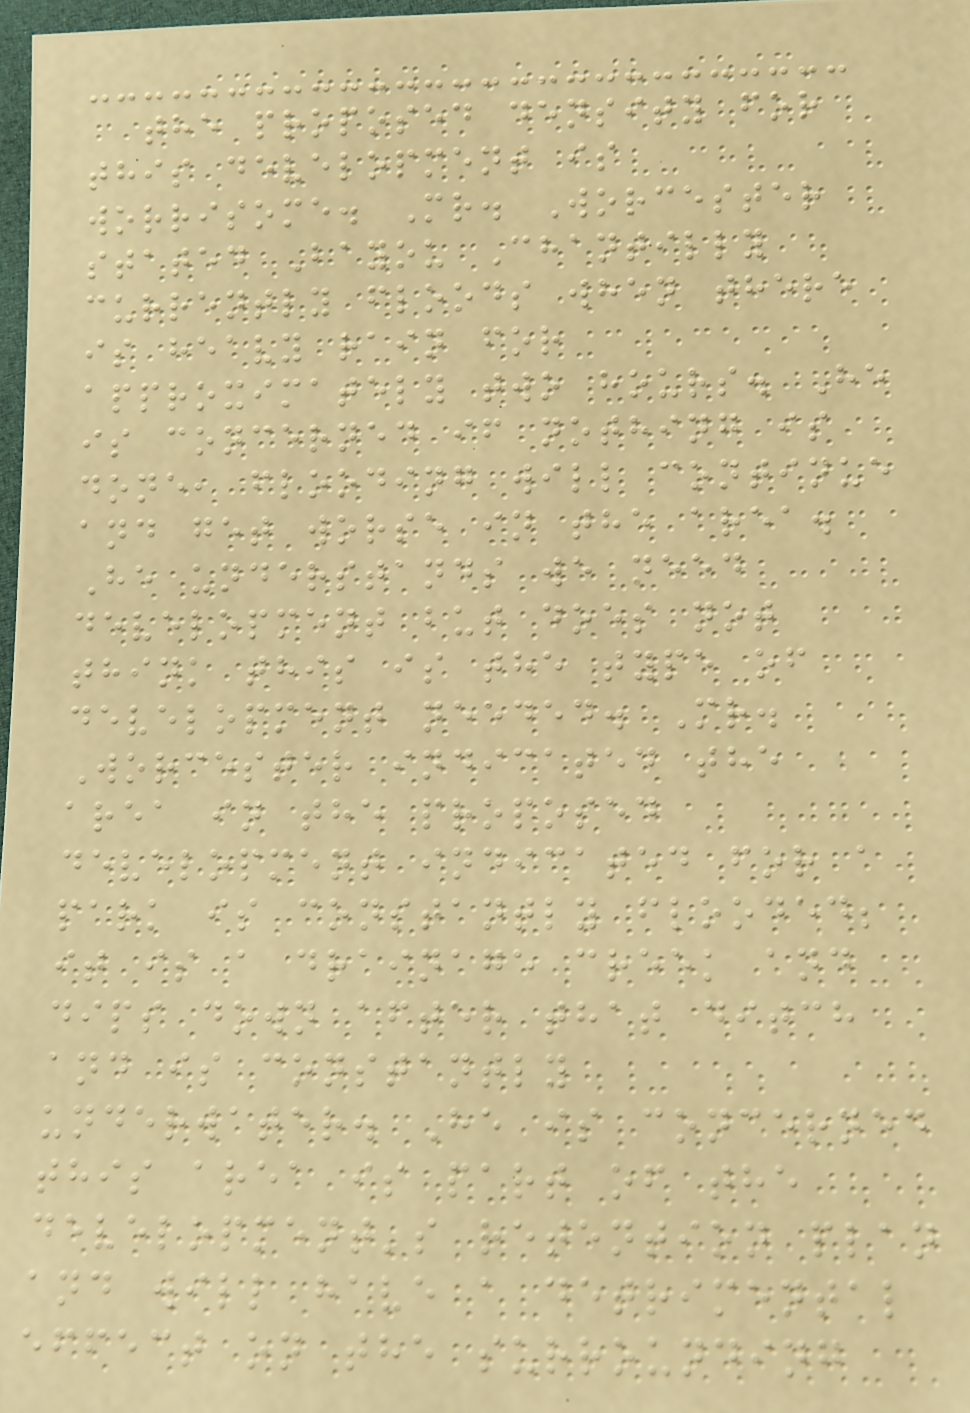the proposed density for
this development is
worrisome. Mr. Worcester
stated Bayou Chantilly
currently floods when there
is heavy rain for
approximately two hours. He
is concerned if nothing is
done, flooding will continue
and get worse in the area.
He understands we need
development but does not
think this is the type of
development needed. Mr.
Worcester indicated the
area in the proposed
development indicated for a
park is constantly flooded;
it is a drainage creek and
dips down after that ditch
and is constantly
underwater. He is concerned
this area is part of the
development's retention plan
and will have a detrimental
effect on the surrounding
